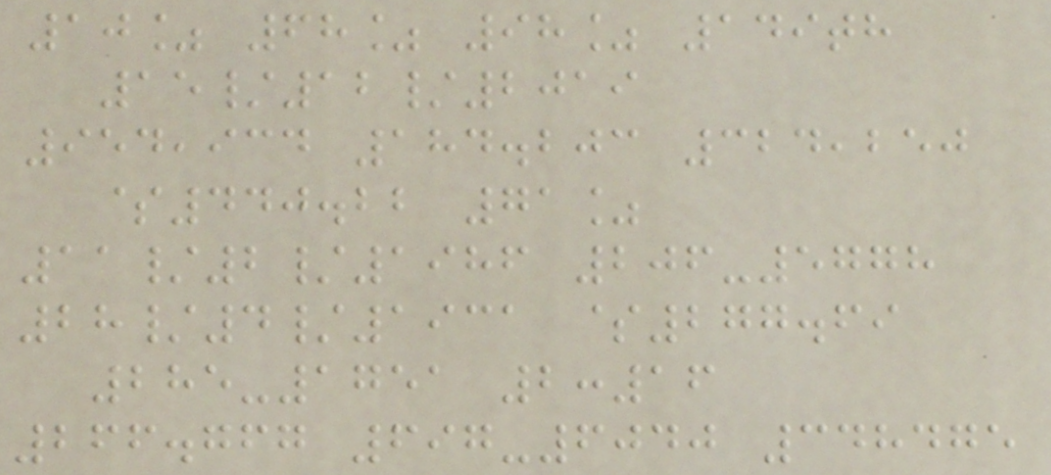10% 68% 98% 149th
15/12/2019
954,934 184.203 324,250
$440.22 71%
11/2/1986 206-5778
28/4/1931 $277.69
285-1751 2:16
266.767 697-6040 348475
